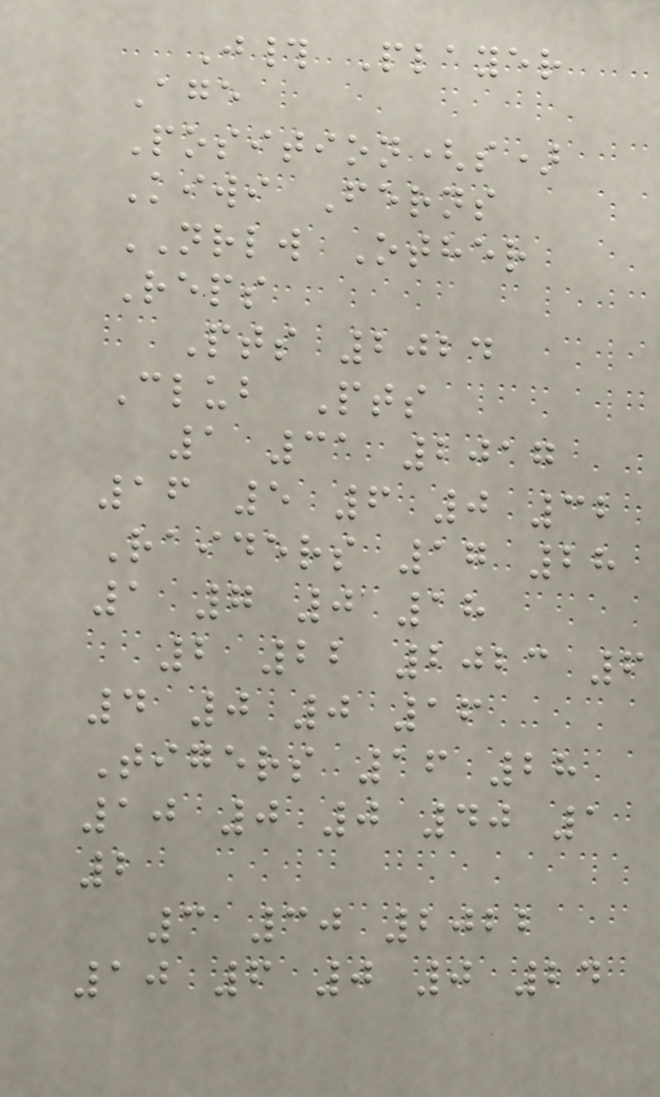J# Player
Age
Position(s)
Kiwi Ferns
NRLW Other
Reps
Pts 2024
Club Pts
1 31 2017
16 5 6 0 32
Raiders 17 28
1 7 0 18
2 22 2023 6
4 0 0 16
Tigers 16 28
10 0 0 40 1
2
3 30 2022
10 6 0 0 24
